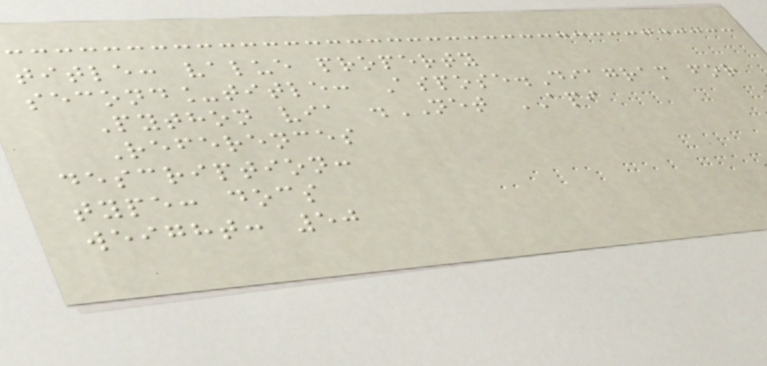title: value property
second_title: Aspose.Diagram for
Python via .NET API
References
description:
type: docs
weight: 50
